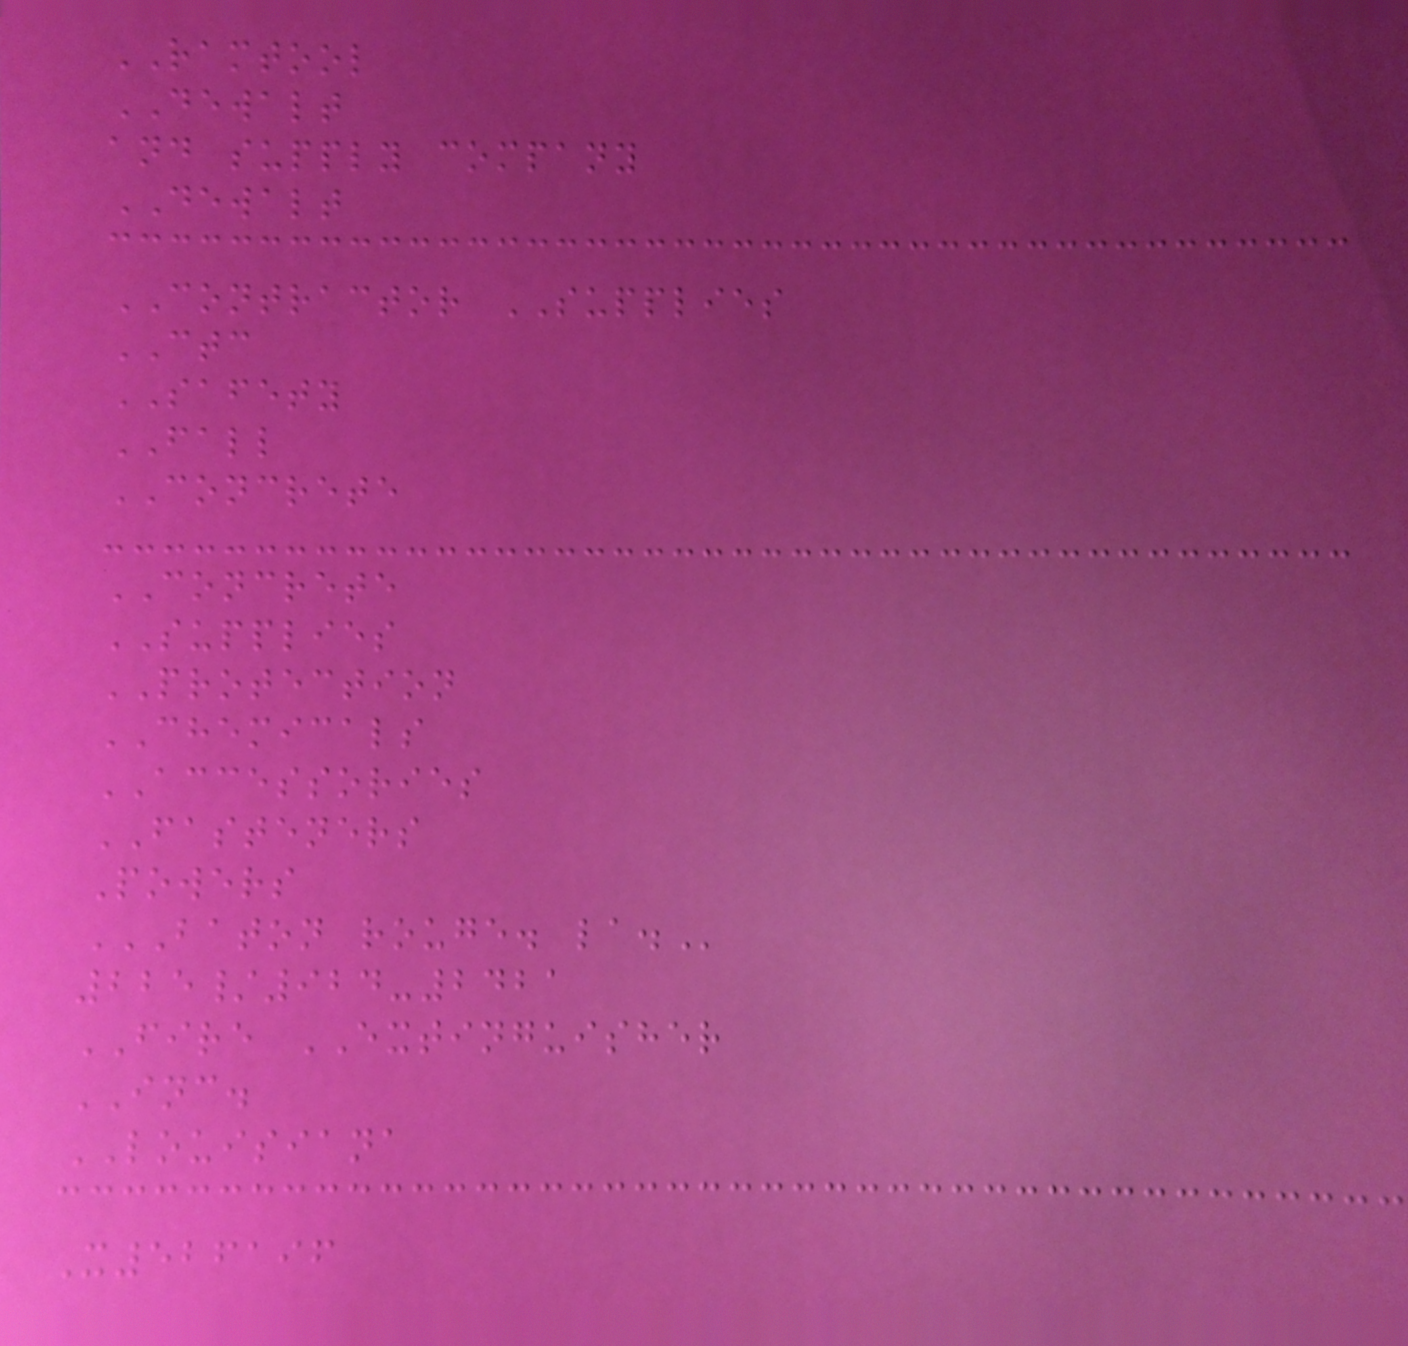RAMTOOL
DEWALT
and supply company
DEWALT
CONTRACTOR SUPPLIES
CTC
SAFETY
FALL
CONCRETE
CONCRETE
SUPPLIES
PROTECTION
CHEMICALS
ACCESSORIES
FASTENERS
Powers
BATON ROUGE. LA.
225/924-2421
FIRE EXTINGUISHER
INC.
LOUISIANA
X526196
